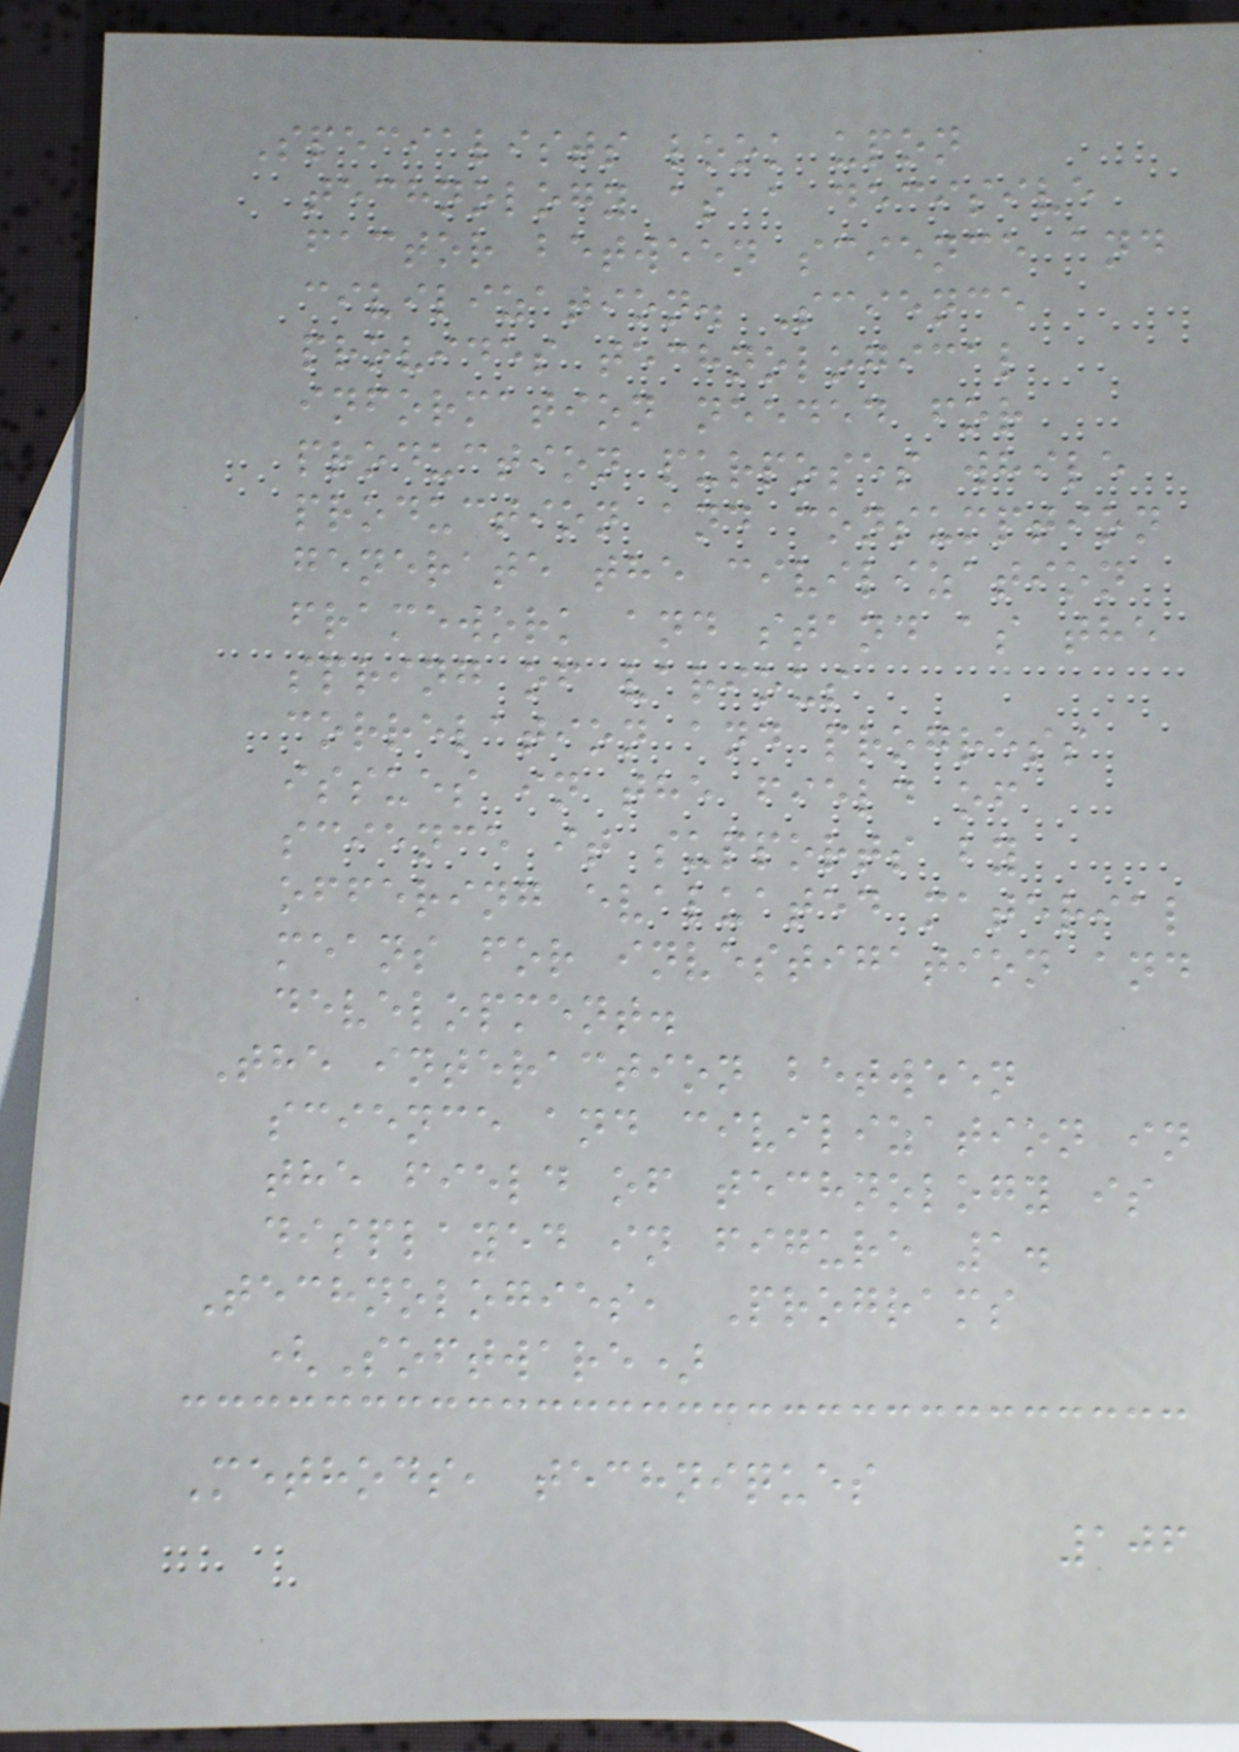Specialists look upon
technology as a decisive
factor between science and
civilization. Science
provides technological
information needed for
production purposes while
production and consumption
generate the civilization
framework and stand as the
spring of various
correlation and progress
issues in the field of
science it supports by
offering evaluated material
means for investigation and
development.
The interaction between
science and civilization in
the field of technology is
displayed in figure 1.
Technologies, Programs
(Software)
Methods, techniques
106
